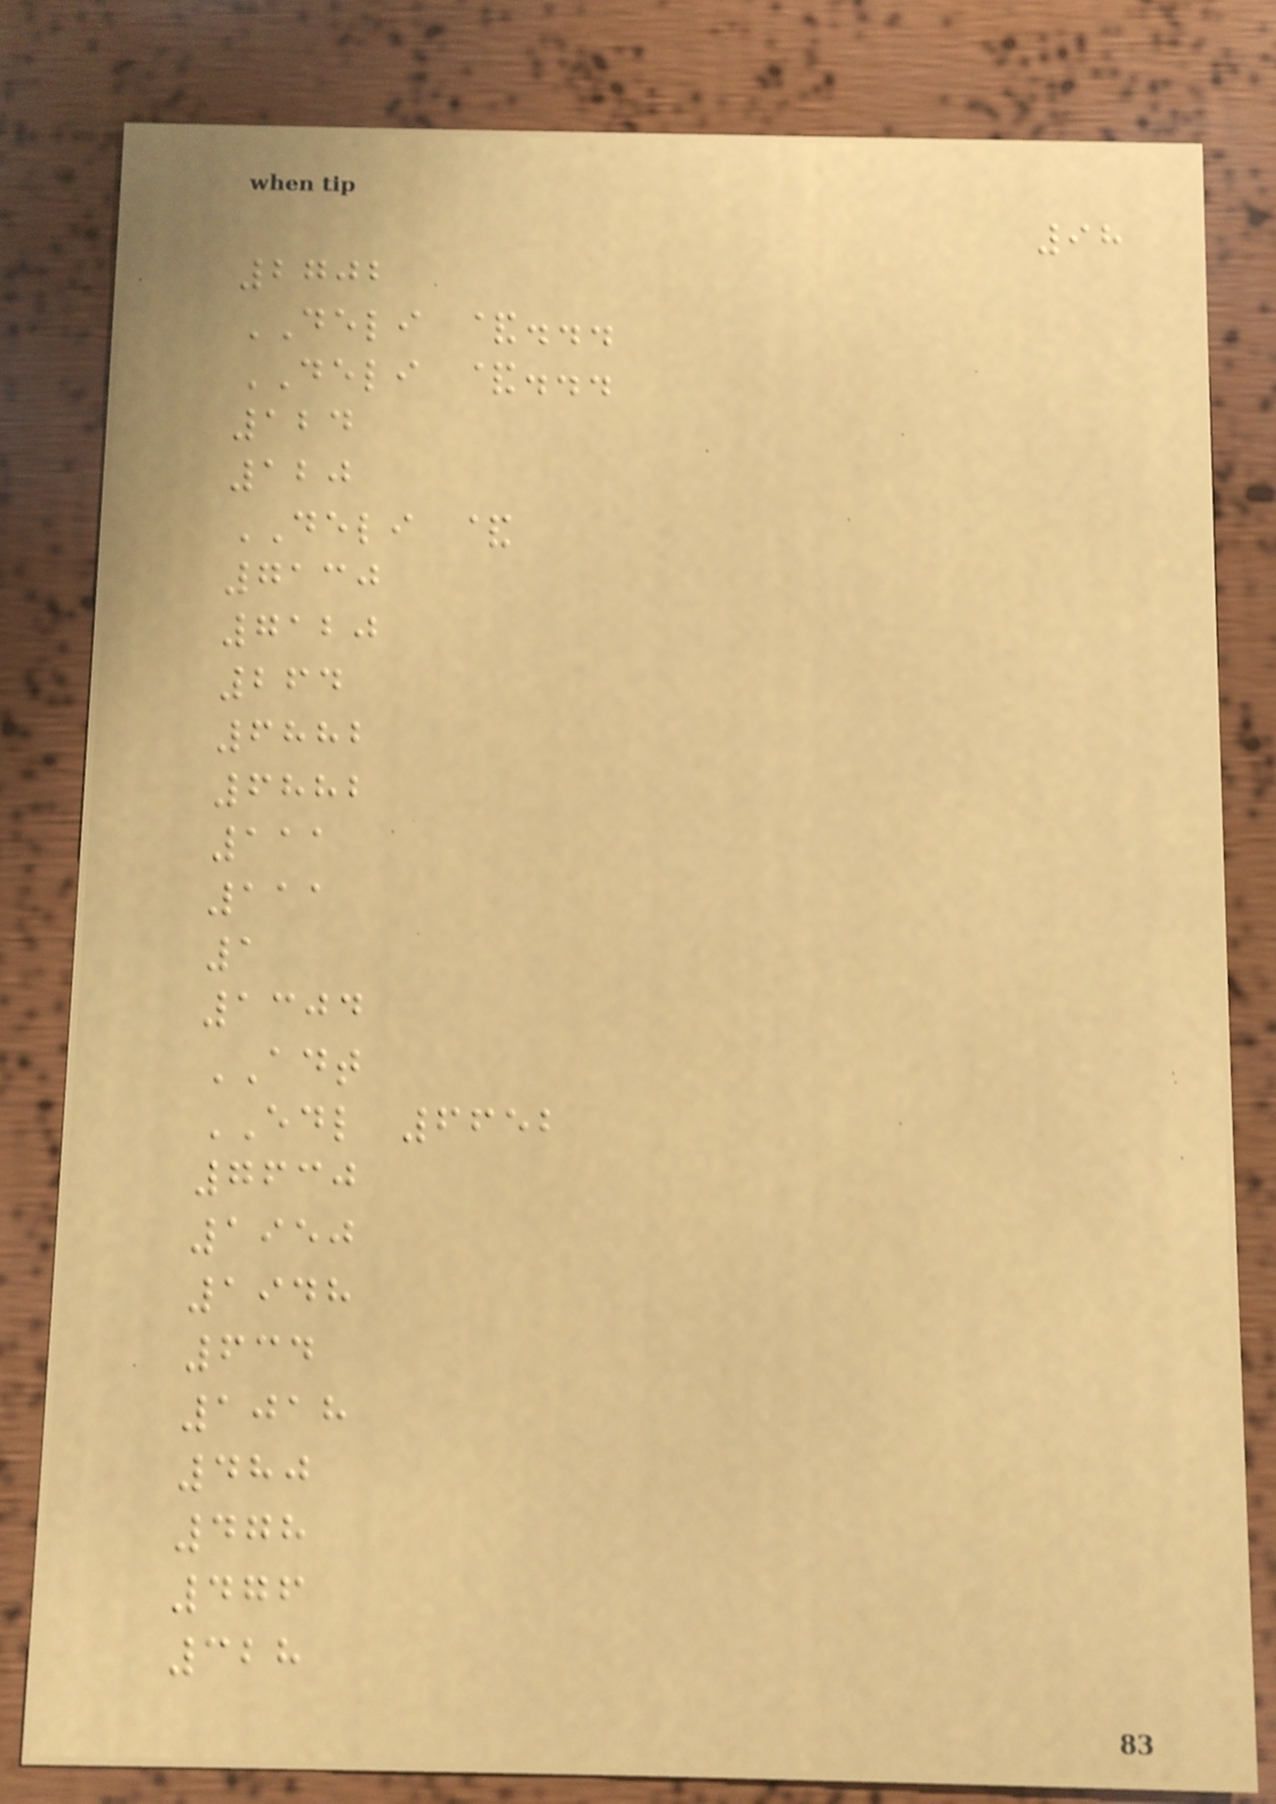98
2702
DELI &...
DELI &...
124
120
DELI &
7130
7120
264
6882
6882
111
111
1
1304
ADT
EDL 6652
7630
1950
1948
634
1018
480
478
476
328
